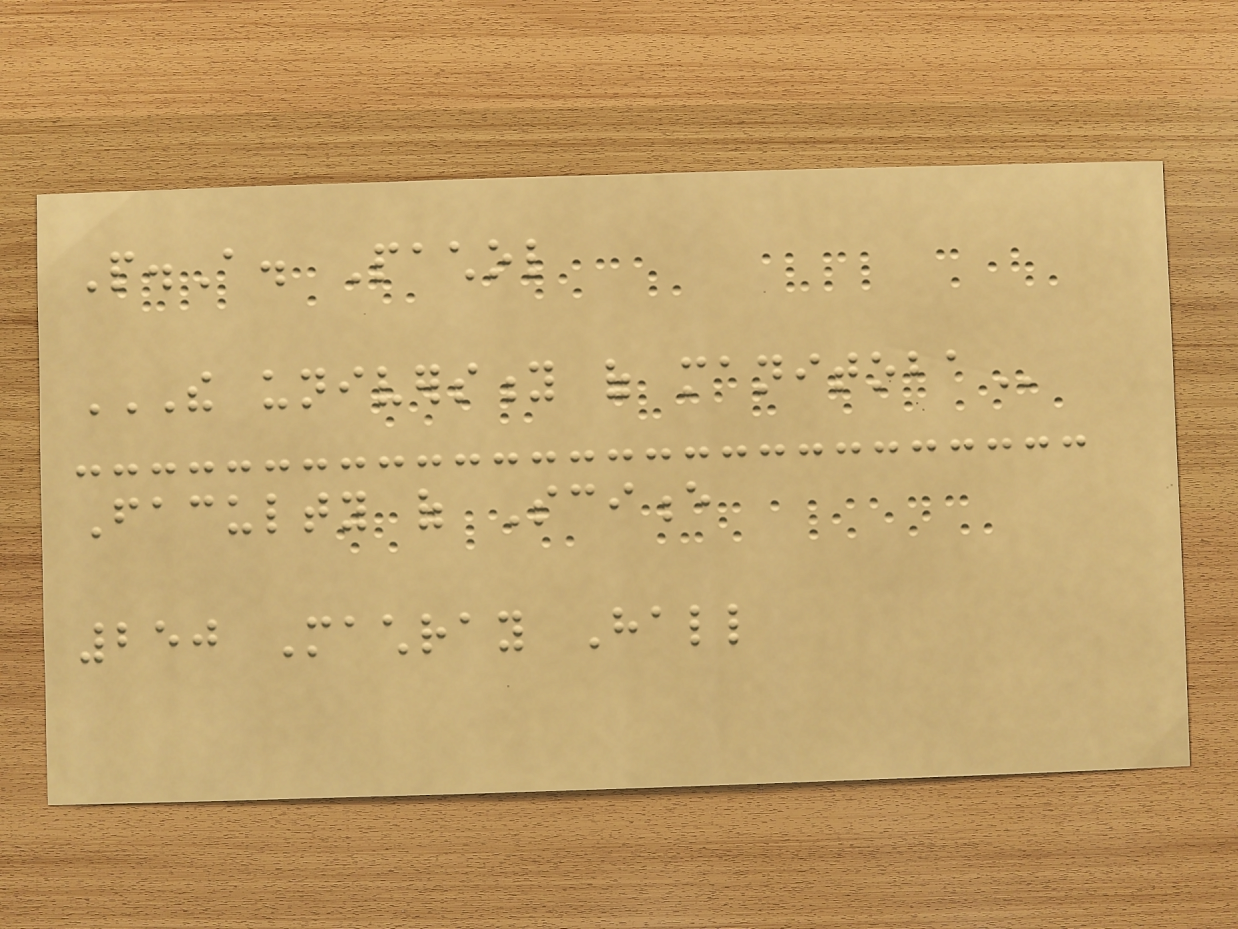P.A. Pachol
THE UNIVERSITY OF MANITOBA
Faculty of Science
250 Machray Hall
